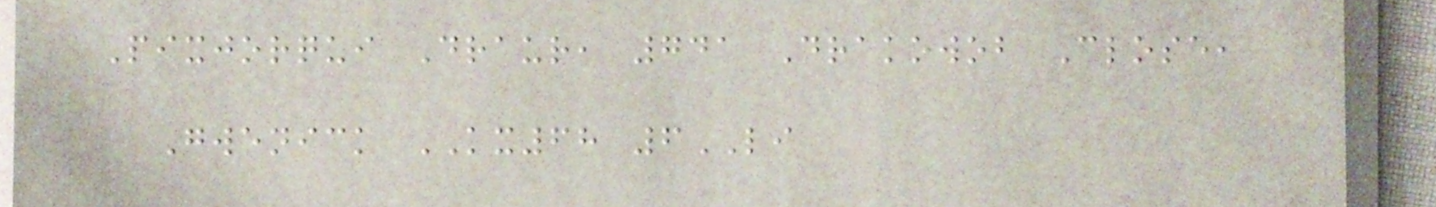Pixjorqui Draur, 741 Drakowob Close,
Gwenick KX68 6LI
